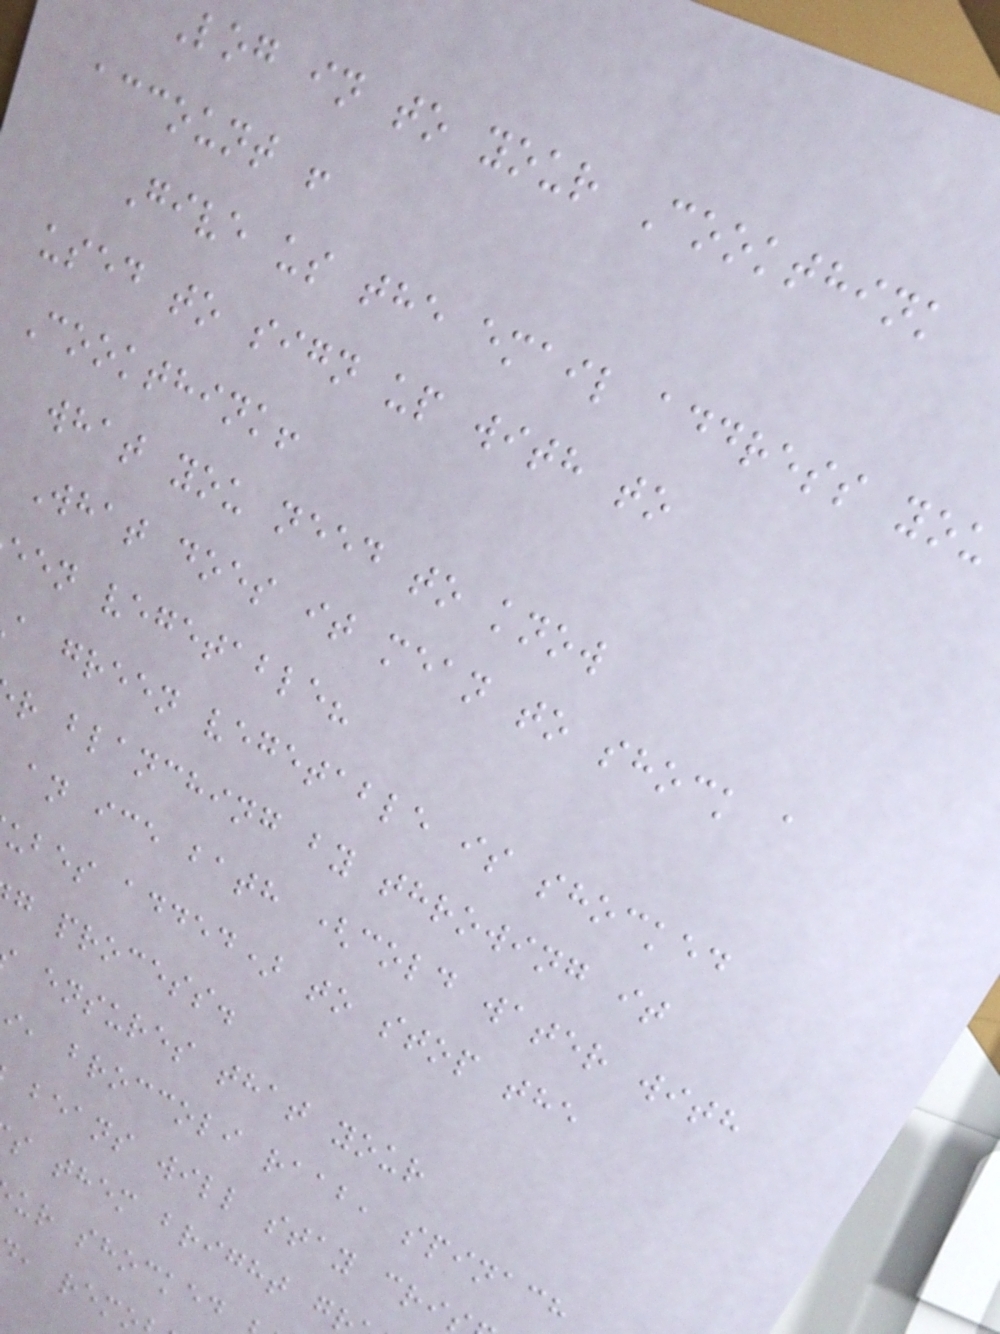log in to your Cookthink
account !
Give us the email address you
used to sign up with to
Cookthink!
what you need to know
What does it mean to shock a
een vegetable?
a green vegetable is shocked
r blanching by throwing it
an ice bath (cold water with
ubes added) to stop the
g process.
ensures that your
i, broccoli raab, spinach
beans will stay cri
s them bright g
ur shocked
